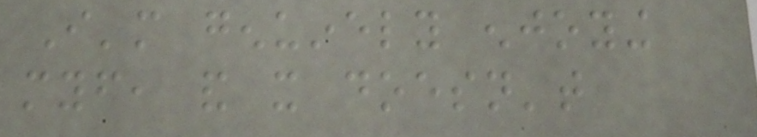I'm genuinely enjoying
myself, and it doesn't
